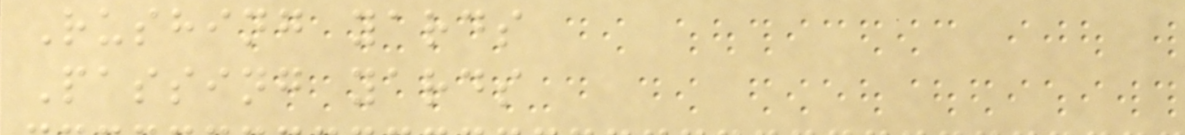Rushing yards
Passing yards
